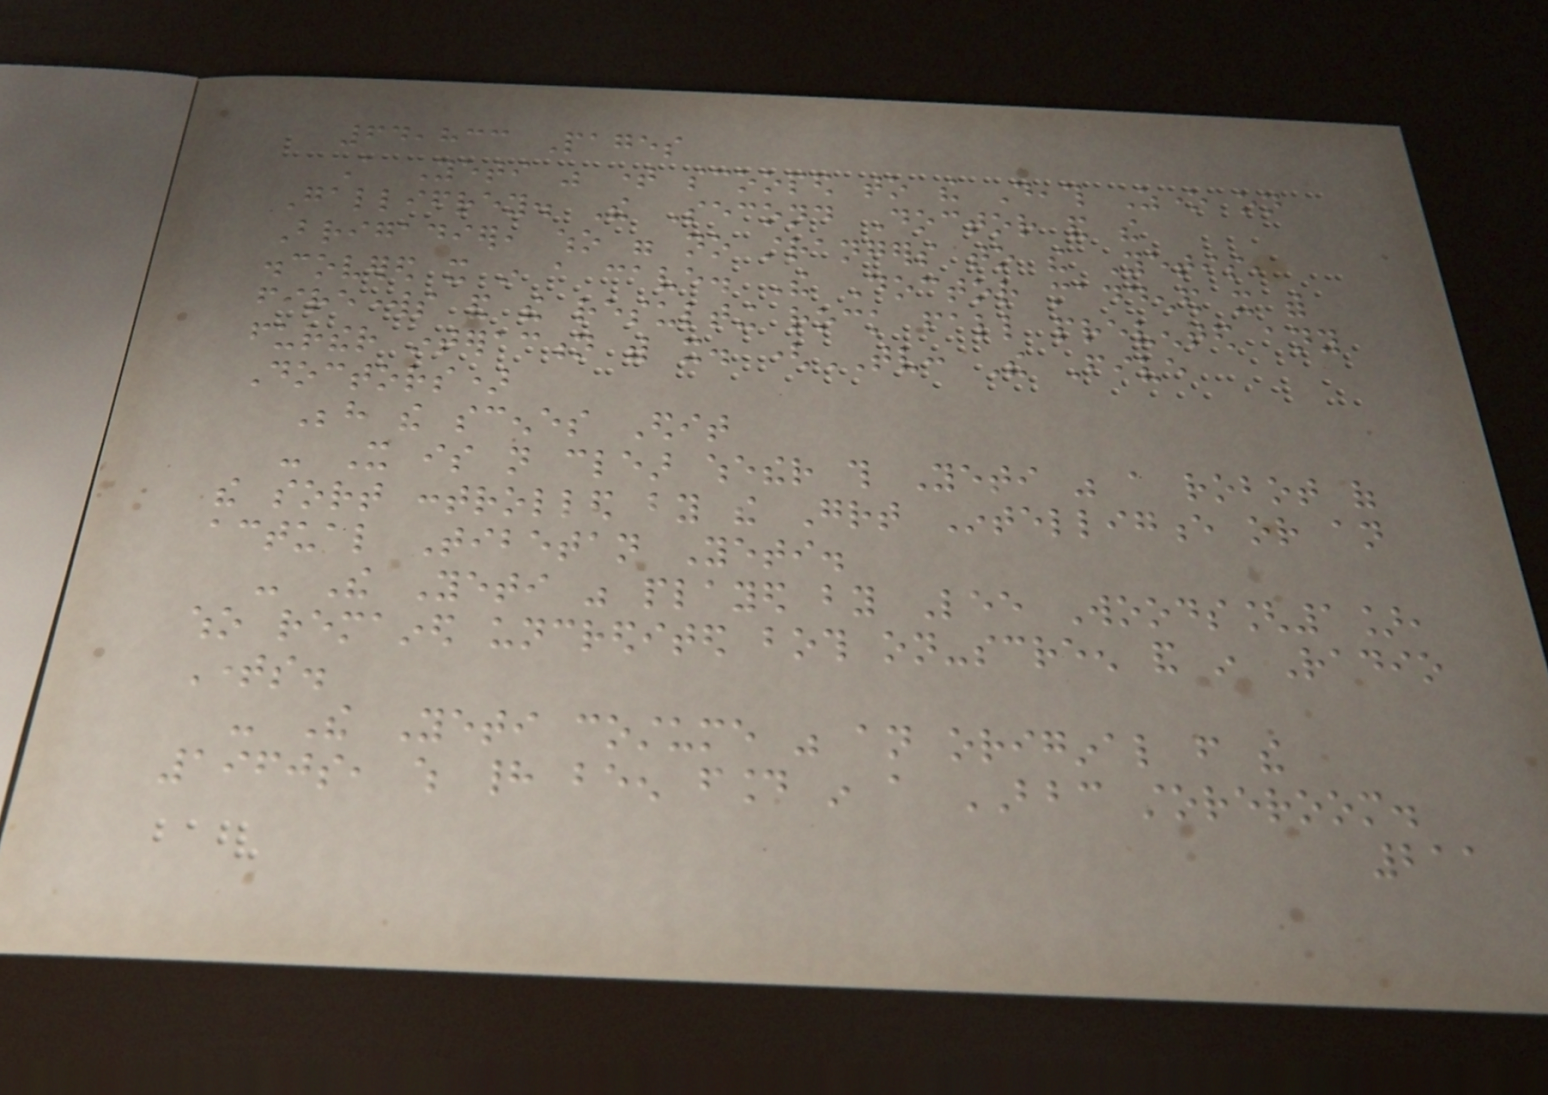64,833 Pages
A Yeti was time scooped to the Death Zone on
Gallifrey. The Second Doctor and the
Brigadier, who were no strangers to the Yetis,
discovered it in a cave. The Doctor maddened it with
fireworks and the resulting rock fall prevented any
further interaction with it. (TV: The Five
Doctors)
Behind the scenes Edit
- It is not clear whether this Yeti was a robot of
the sort controlled by the Great Intelligence or an
actual Tibetan Yeti.
- The Yeti was played by Lee Woods[1],
who remained uncredited both on-screen and in Radio
Times.
- The Yeti costume was an original from the
1960s, which had been found in a BBC storeroom.
211
